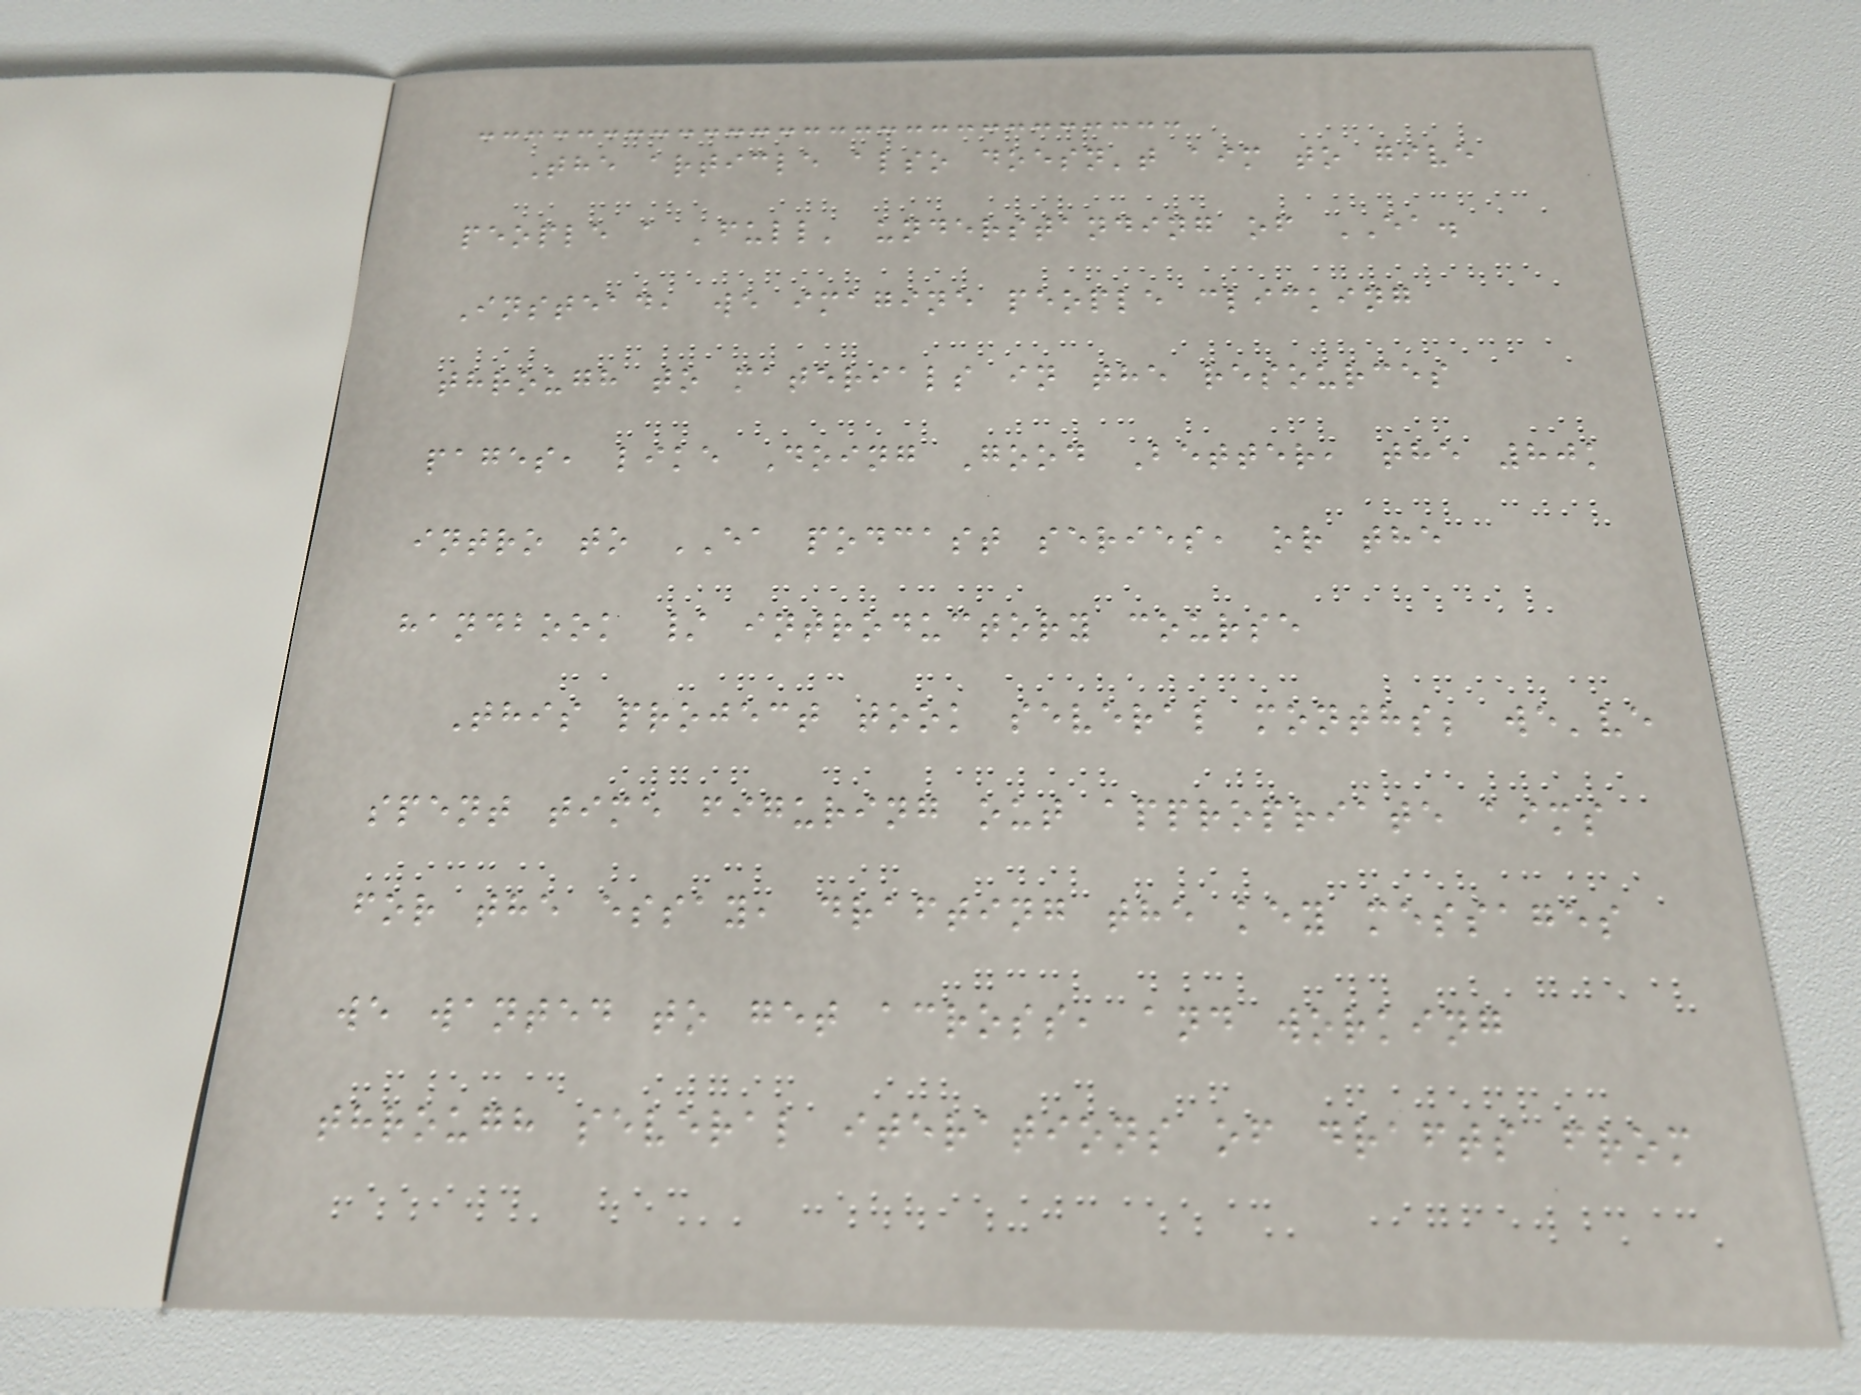The article also doesn't aim to give
people a 'full' understanding of EA.
Instead, we imagine people clicking
through to materials in the resources
pages, like Doing Good Better, the 80k
intro to EA podcast series, or the
handbook / introductory course
This project took several months; we've
spent time figuring out appropriate aims
for the essay, drafting the key messages
we wanted to get across, and working
through several iterations of drafts from
